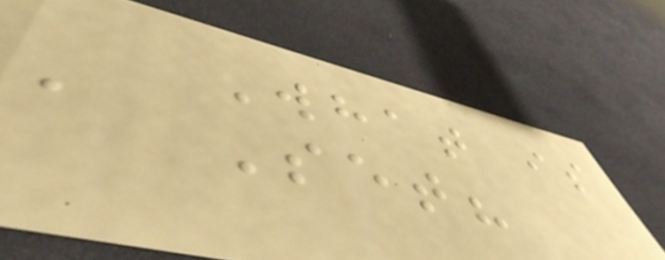What is
a Set?
